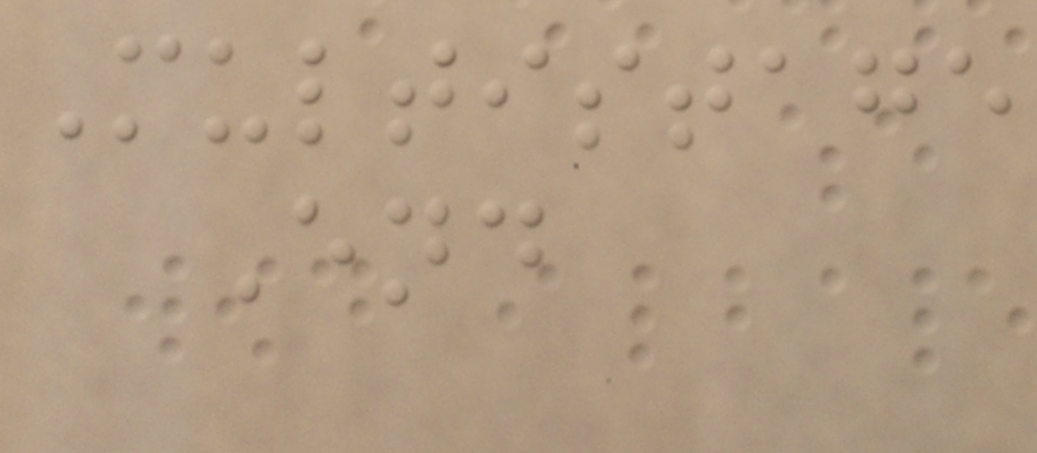Multistage
End
